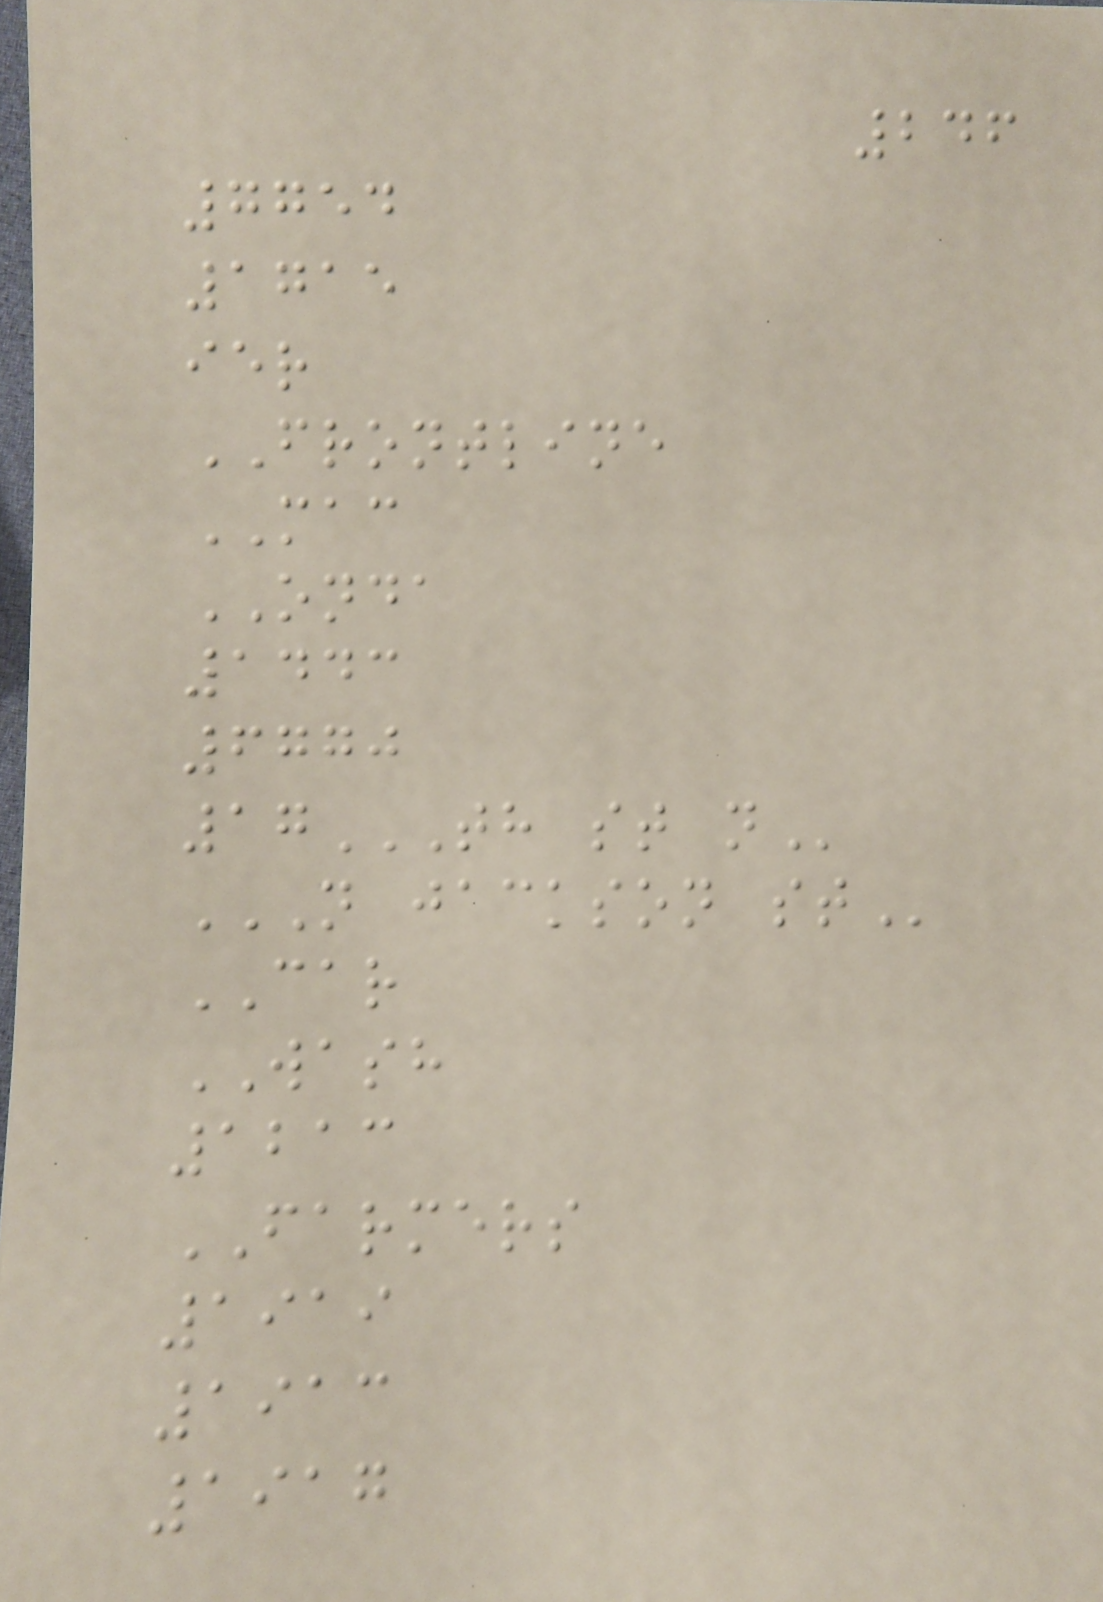246
7754
1715
ier
FRONTLINE
MAC
ONDA
1443
6770
17TH ST N
N JACKSON ST
CAR
WASH
1213
FARMERS
1919
1913
1917
